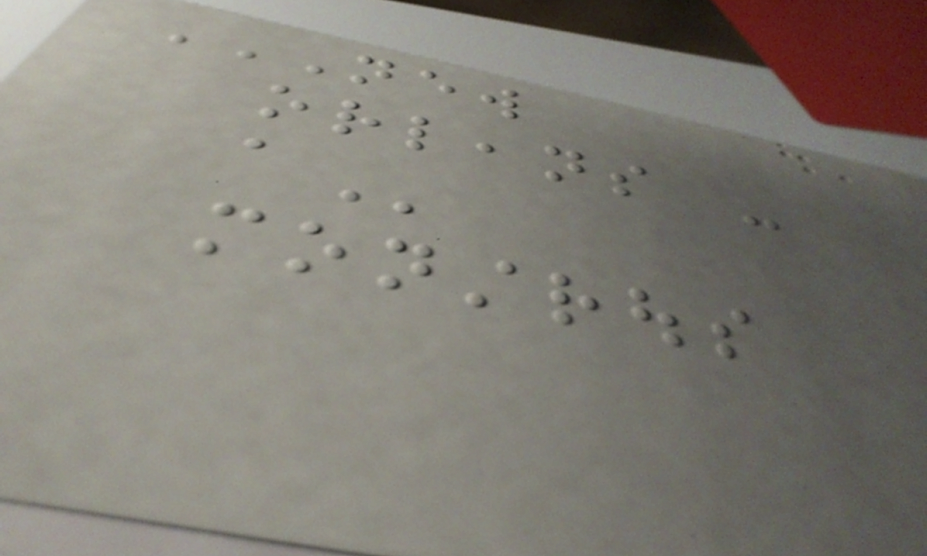NEW
ORLEANS -
A
monstrous
